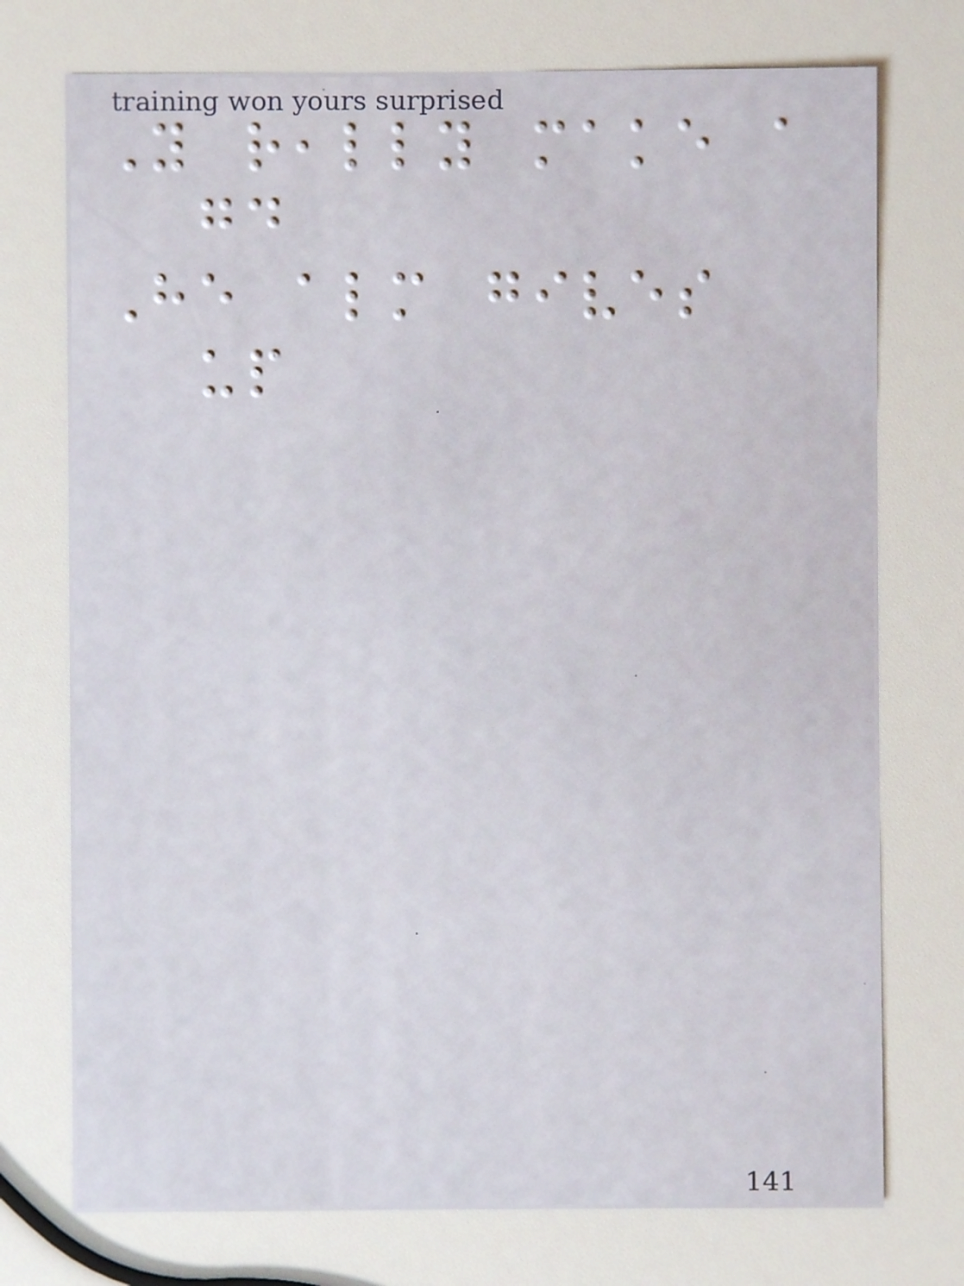You really make a
good
He almost gives
up
